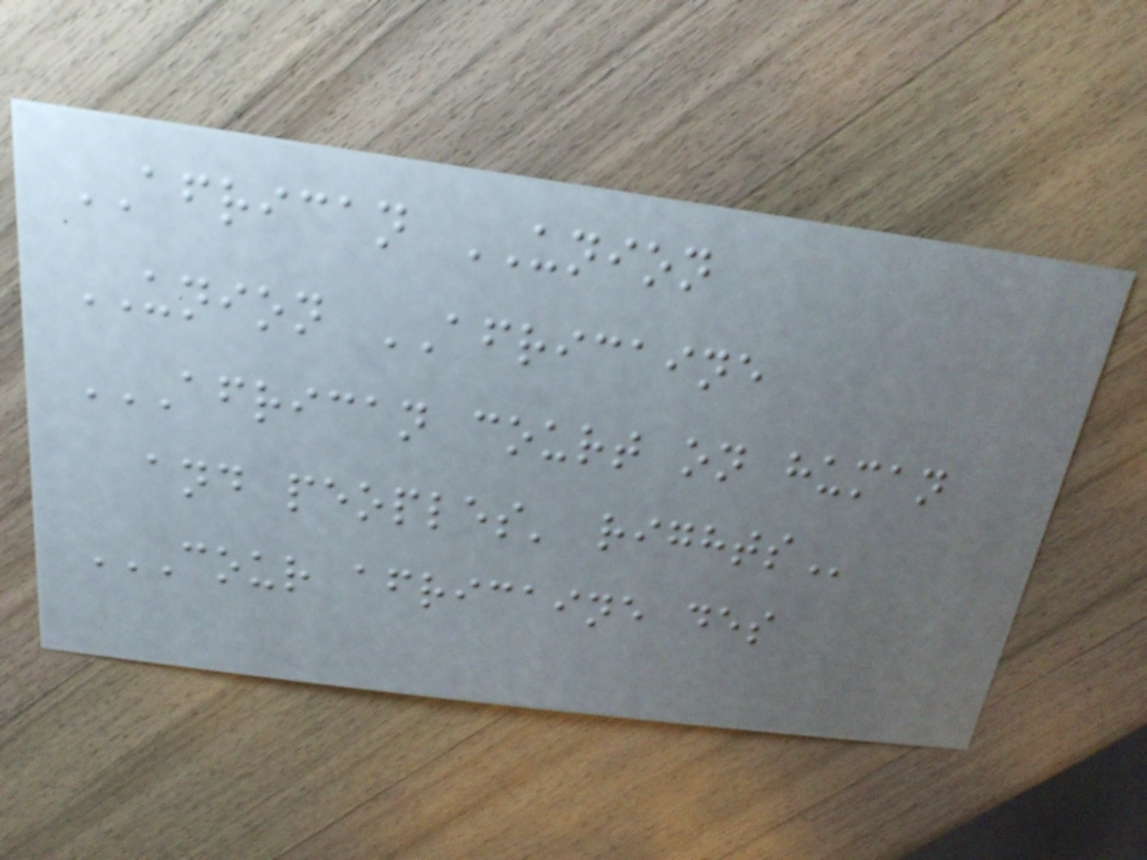AFRICAN UNION
UNION AFRICAINE
AFRICAN COURT ON HUMAN
AND PEOPLES' RIGHTS
COUR AFRICAINE DES
